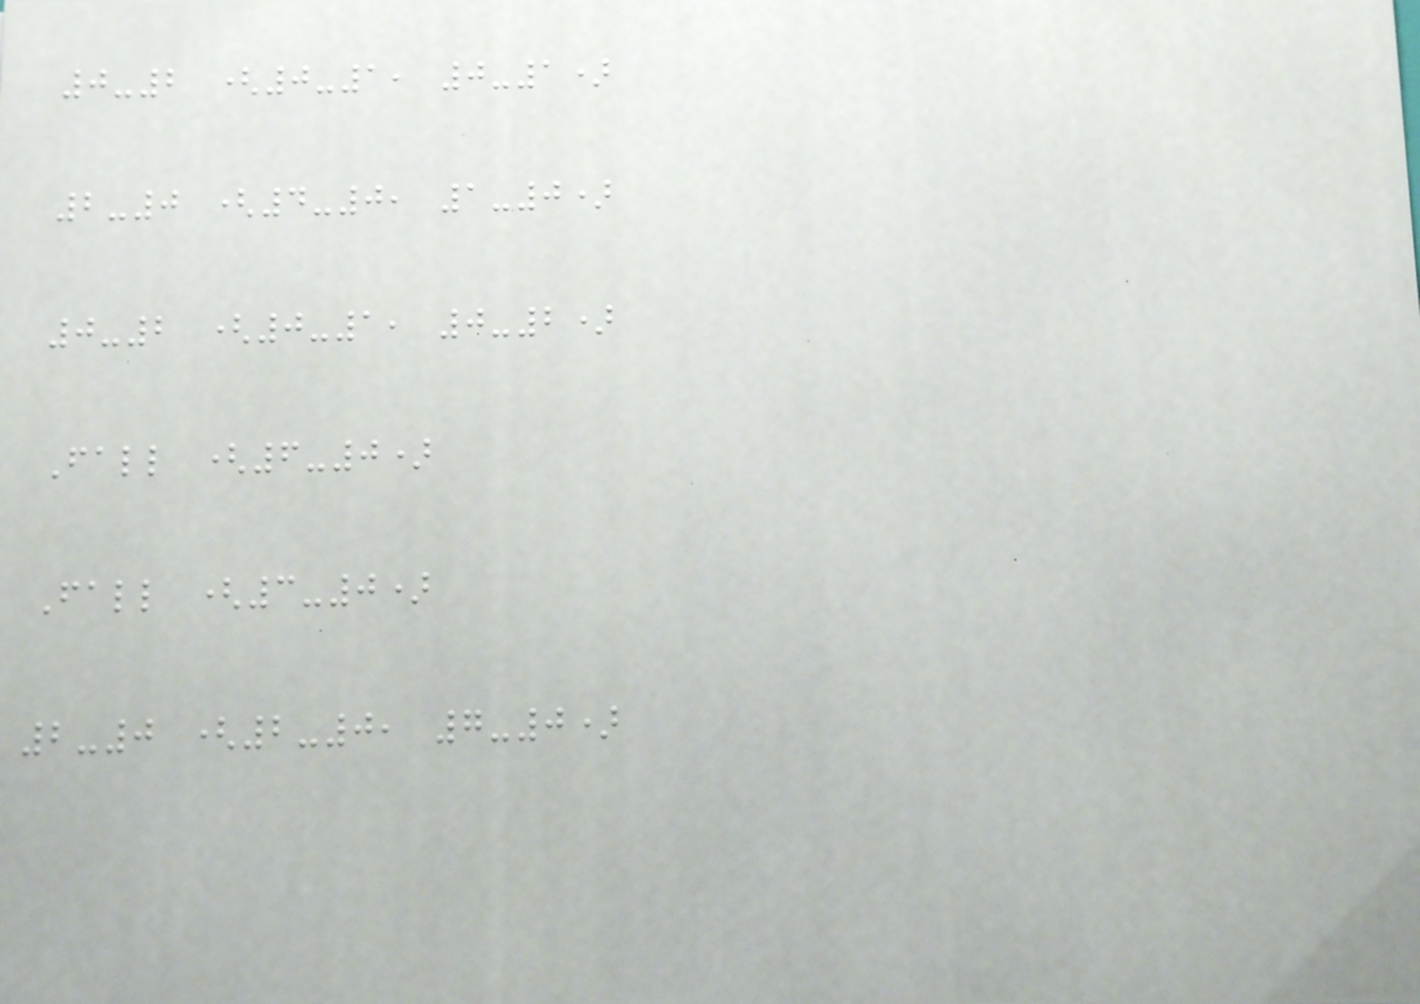0-2 (0-1, 0-1)
2-0 (4-0, 1-0)
0-2 (0-1, 0-2)
Fall (6-0)
Fall (3-0)
2-0 (2-0, 7-0)
